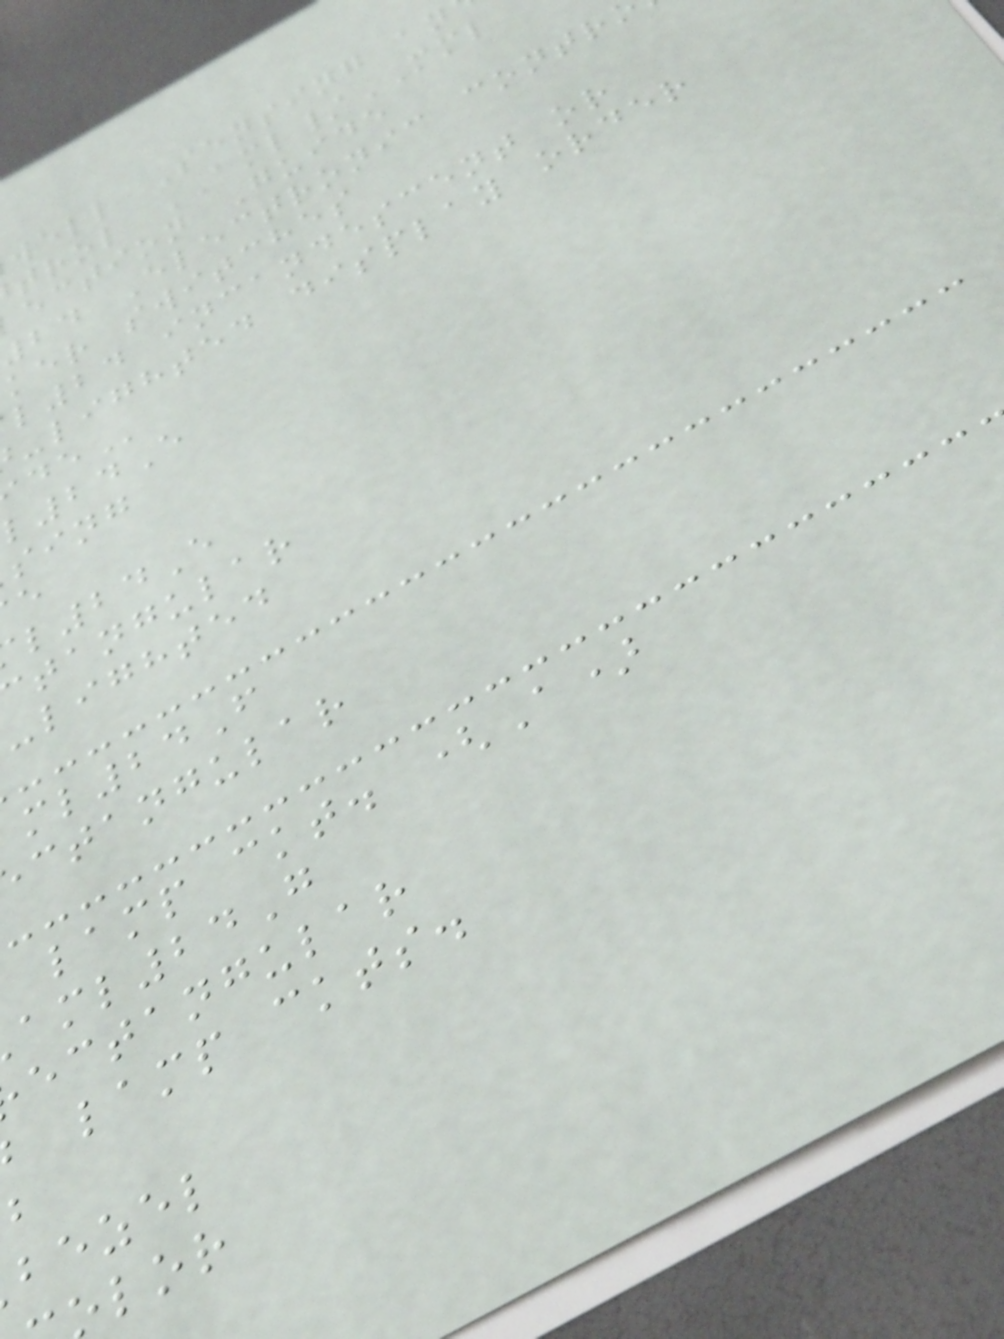well Sensing an
trol AML/MML
ection Guide
bd Electronic contr
ker switches
l24 incandescent or
-lighted display order
24E
sing
24E
tangular
-lighted
24F
ctangular
lamp ckt. (A)
24G
ectangular
lamp ckts.
bezel
